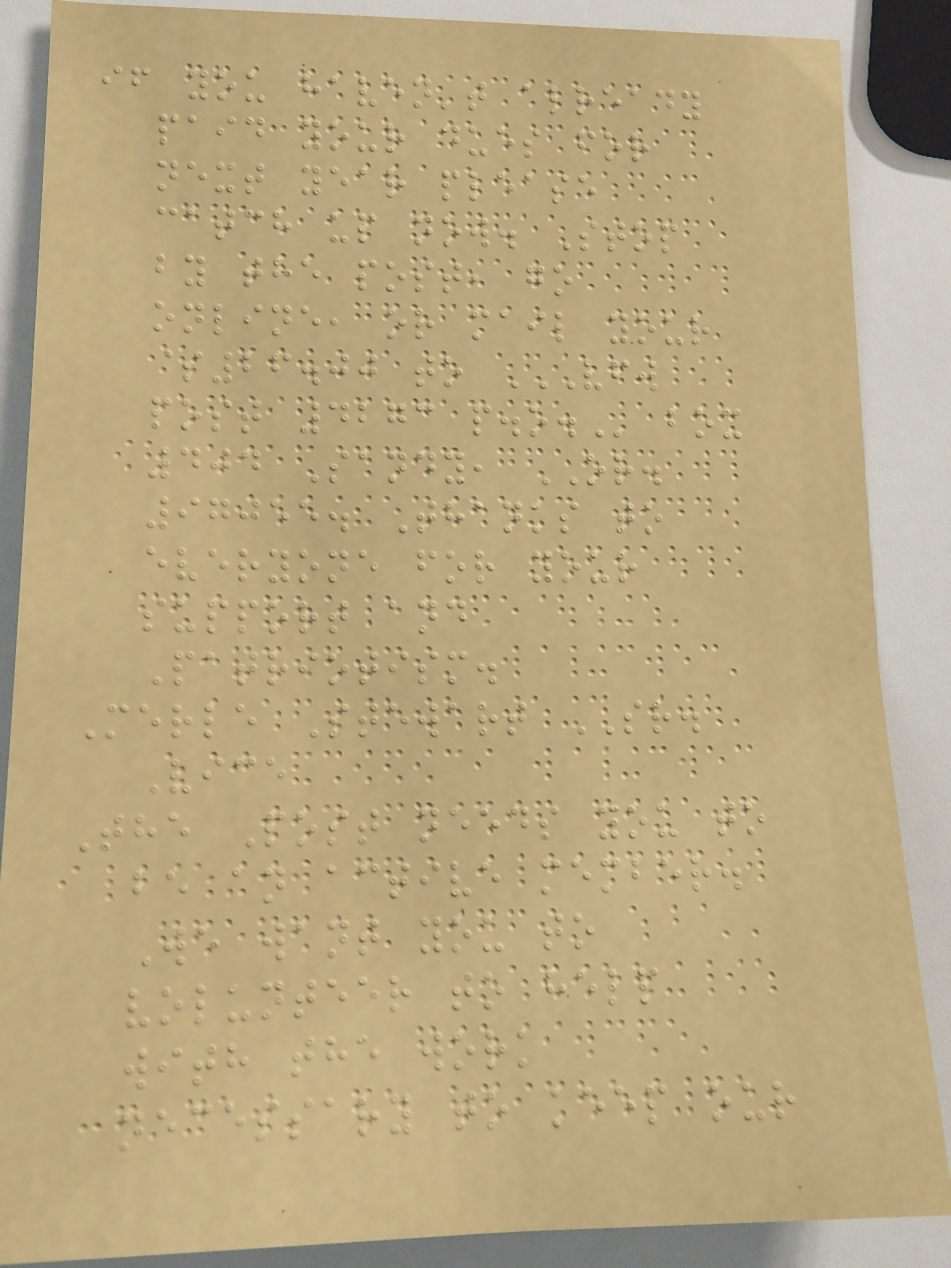if you haven't already
paid your dues for
next year please
catch up now. Stop
by the post, go
online, or mail your
$26.00 to VFW
POST 4273 P.O. box
404 Sandy, OR.
97055. Thanks to
everyone for your
support and
Patriotism.
Merle Stewart SR.
Vice
The Post needs you to
be an active member.
We want you to
volunteer to help
with the work
necessary to keep our
